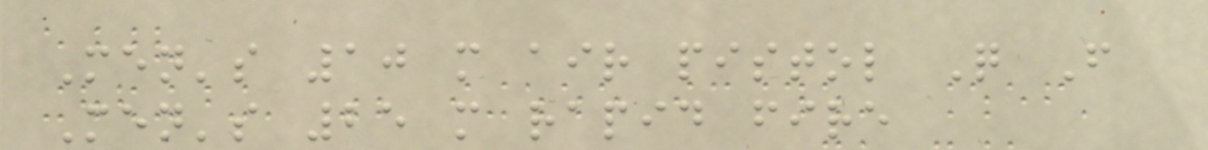Men's 10 m air pistol Q F
Men's 25 m rapid fire
